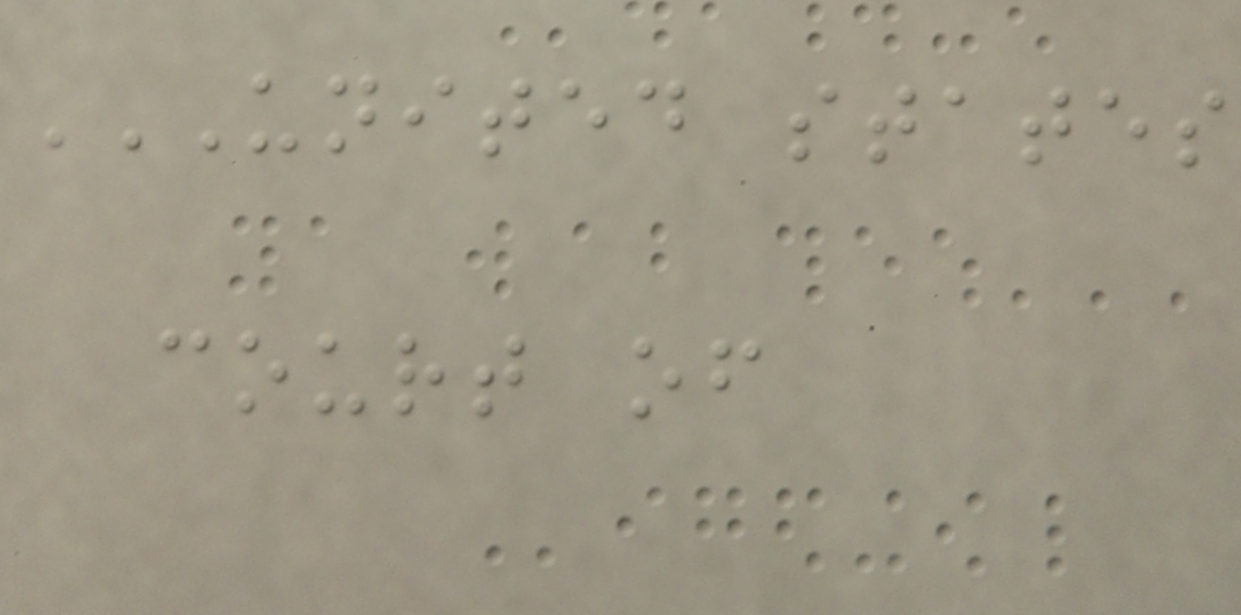UNITED STATES
COURT OF
